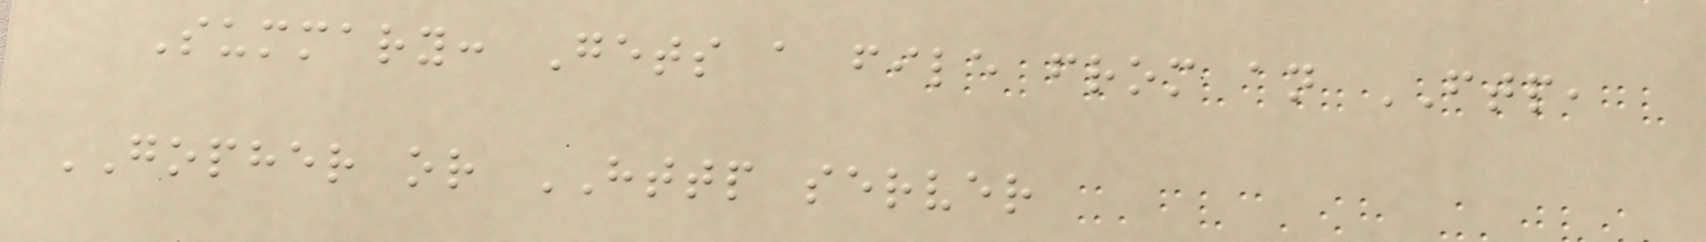Summary: Gets a file from an FTP,
GOPHER or HTTP server
